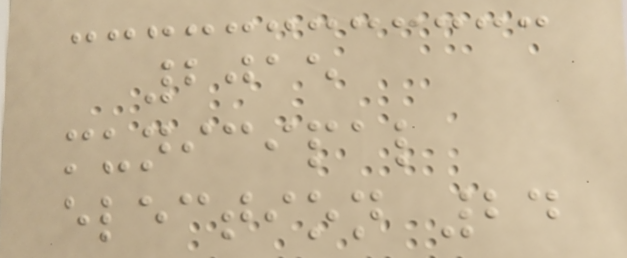2015
municipal
election 24
